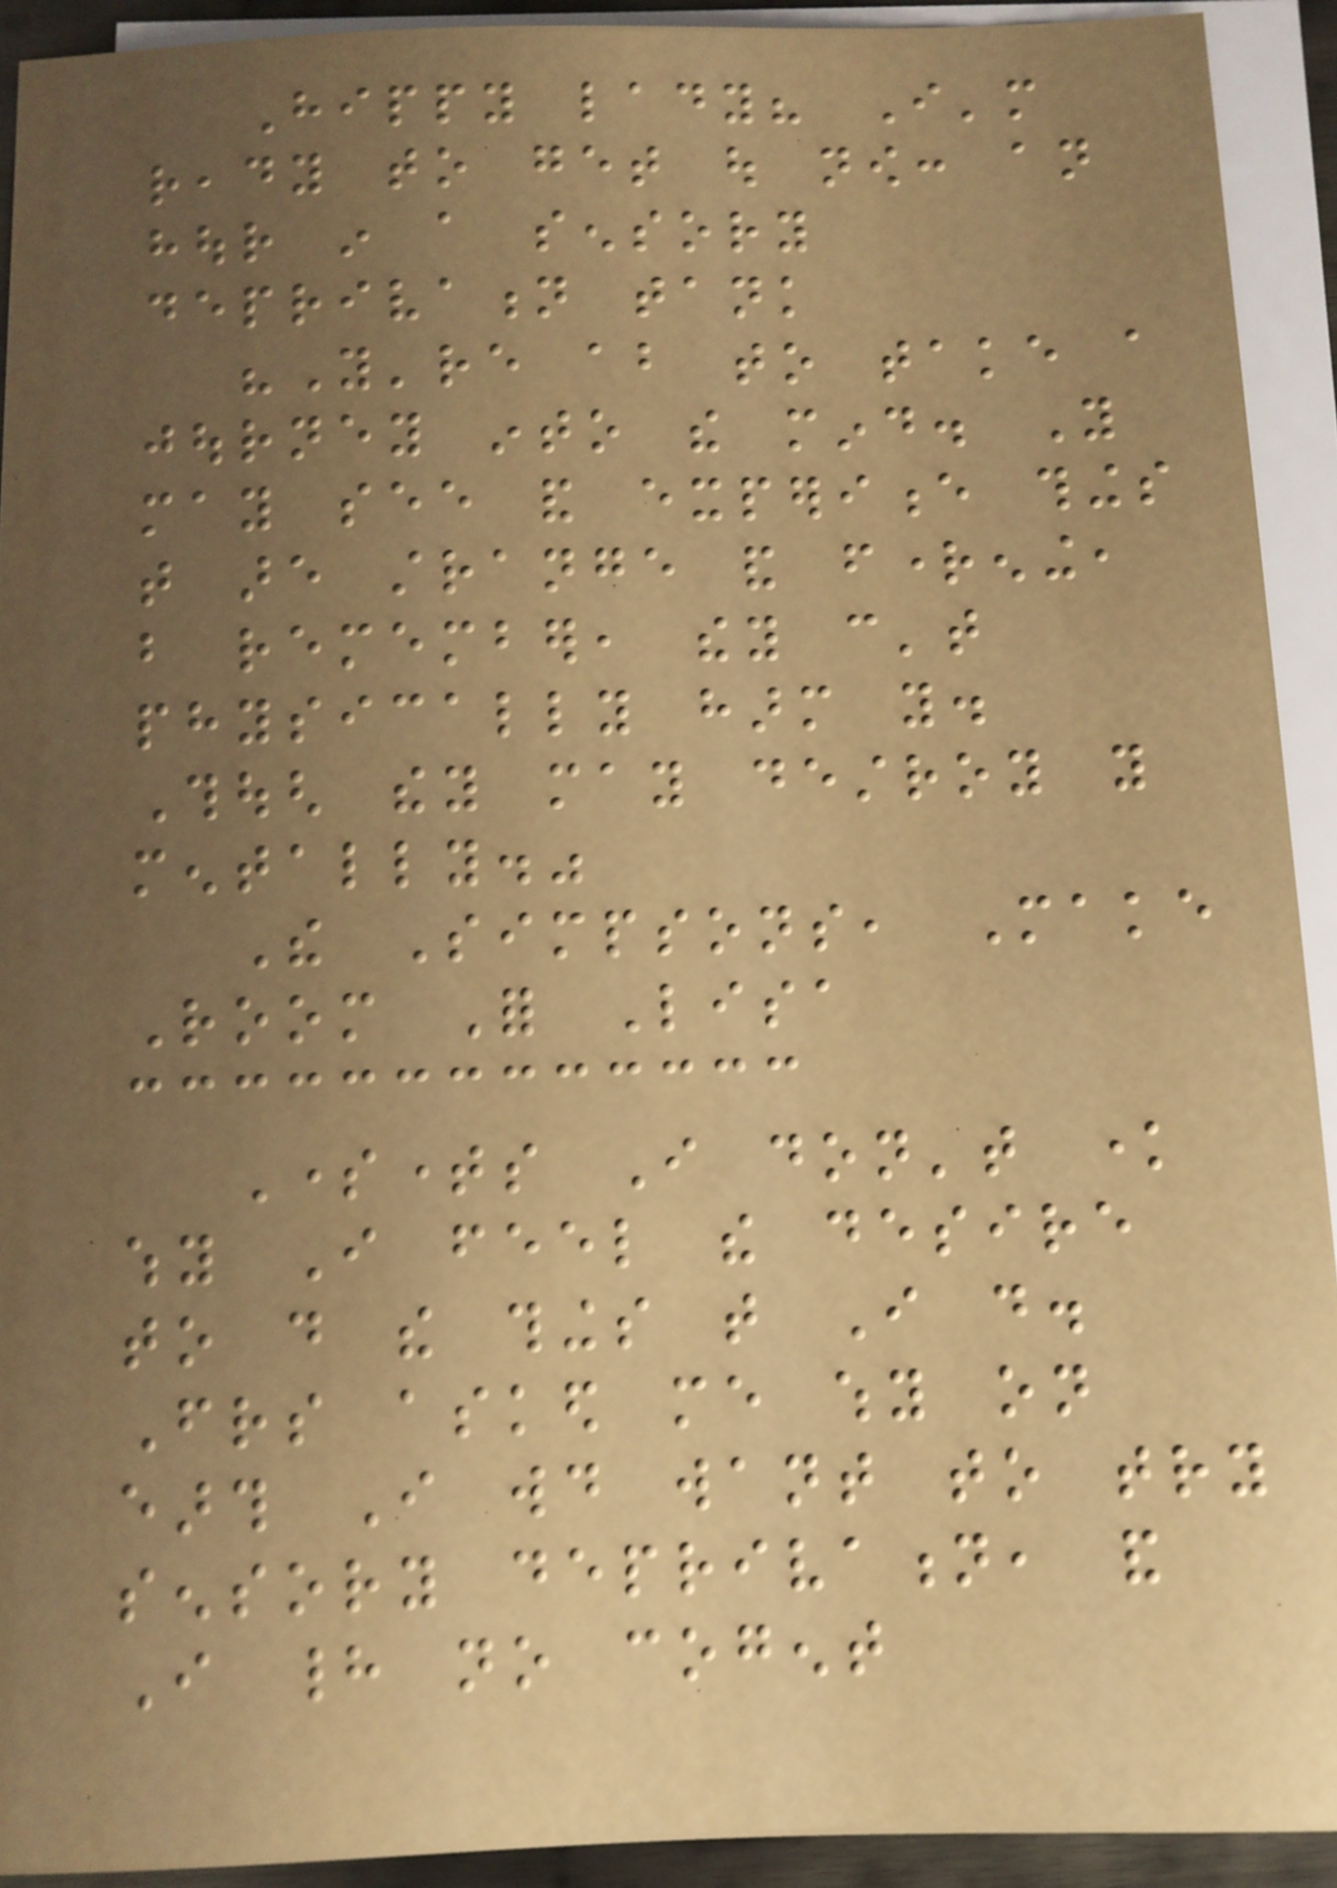Hippy lady? I'm
ready to get out now: an
hour in a sensory
deprivation tank
"You're about to take a
journey into the mind. You
may see and experience things
that are strange and frightening,
but remember, they can't
physically harm you.
Though they may destroy you
mentally."
The Simpsons, Make
Room For Lisa
Sometimes I don't know
why I feel the desire
to do the things that I do.
Friends asked me why on
earth I would want to try
sensory deprivation, and
I had no cogent
